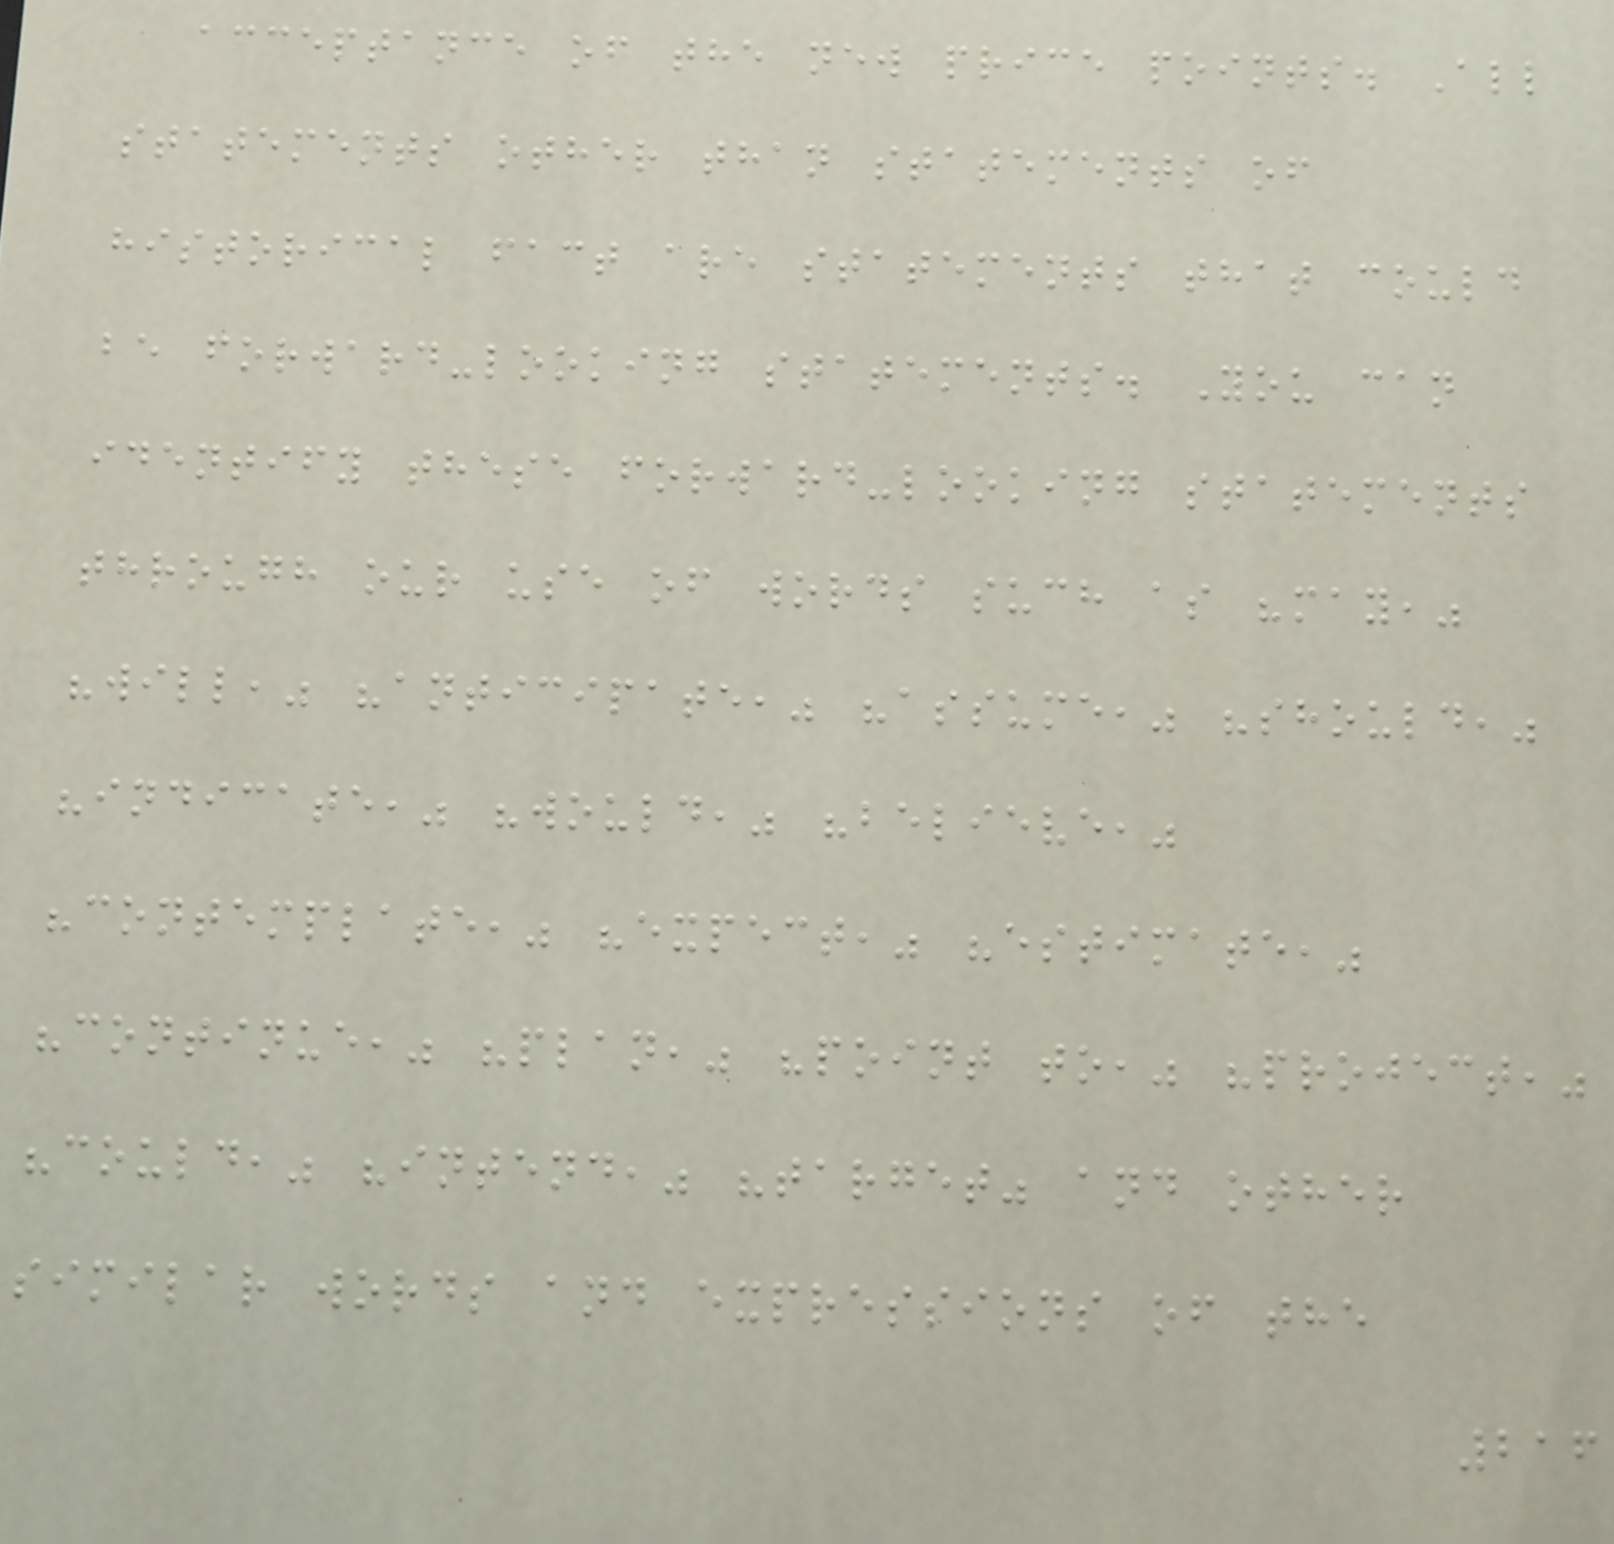acceptance of the new price points. All
statements other than statements of
historical fact are statements that could
be forward-looking statements. You can
identify these forward-looking statements
through our use of words such as "may,"
"will," "anticipate," "assume," "should,"
"indicate," "would," "believe,"
"contemplate," "expect," "estimate,"
"continue," "plan," "point to," "project,"
"could," "intend," "target" and other
similar words and expressions of the
216
